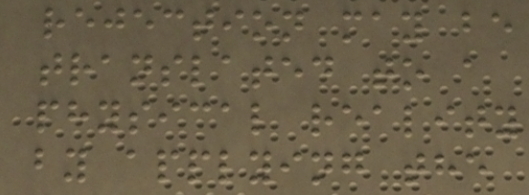rejection may be
translated to a
physical reality
by applying the
